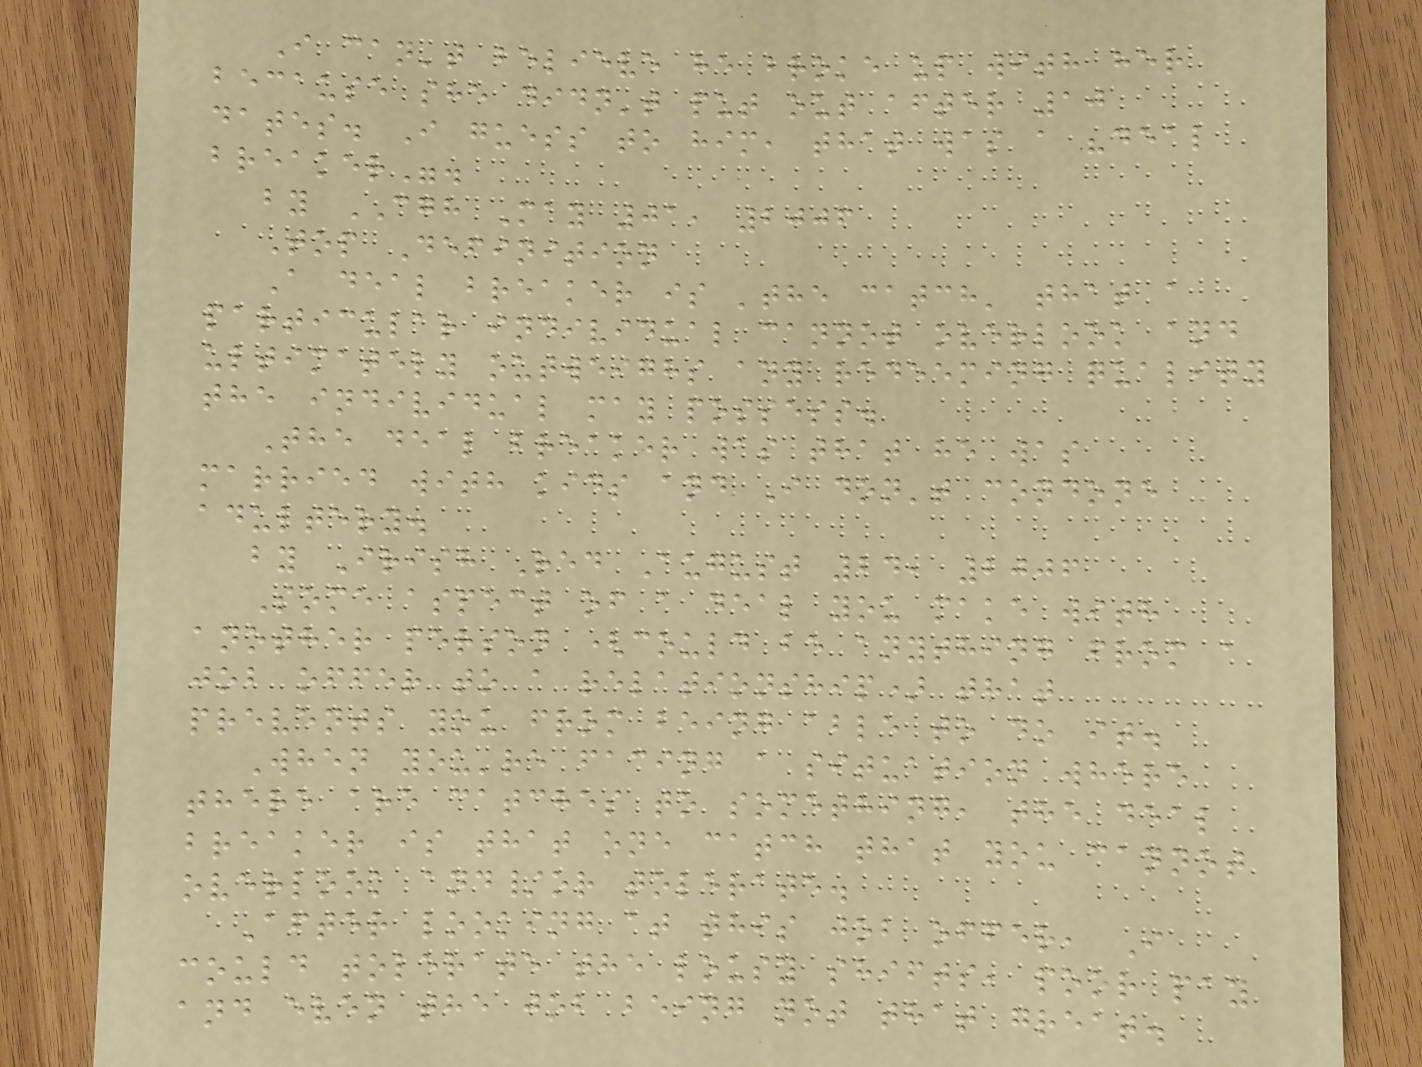I can't believe he broke up with her
because she didn't put out after 10
dates. I guess to him, that was a "deal
breaker".
by CGH May 01, 2006
Top Definition
A deal breaker is 'the catch' that a
particular individual cannot overlook and
ultimately outweighs any redeeming quality
the individual may possess.
The deal breaker was that he was
married with kids and I don't condone
adultery.
by Irish Red August 24, 2006
Some aspect of a deal you make with
another person (could be anything from a
job offer to a relationship) that
prevents you from being able to do it.
When you're facing a situation where
there are catches to something, the deal
breaker is that one catch that you cannot
overlook and/or tolerate.
After looking at this job offer, I
could tolerate the lousy shifts, poor pay
and even the job being not that great.
